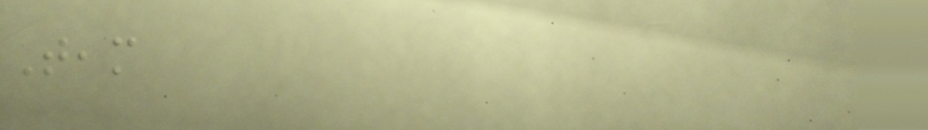Team
